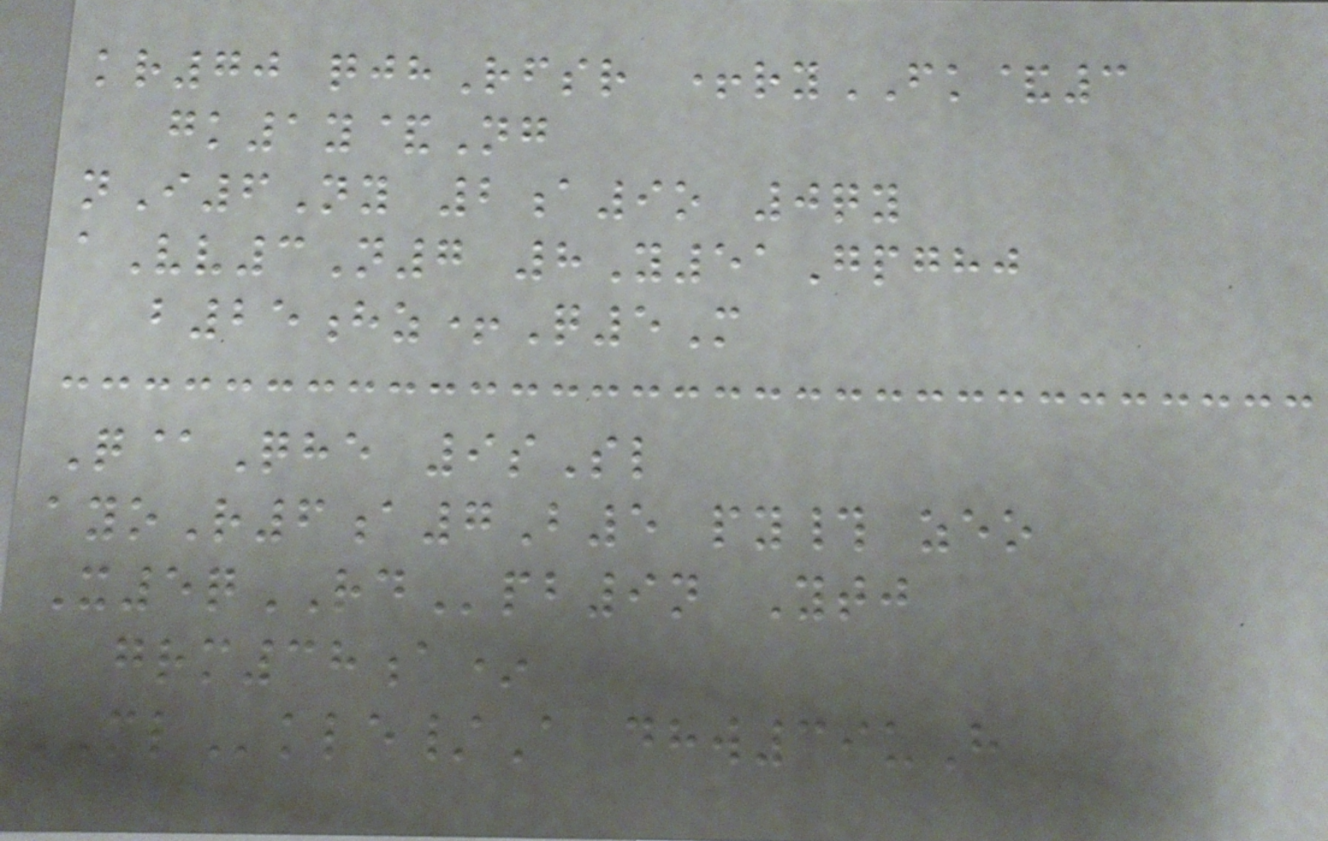kr70 qjhRfsr +ryFK&3
gk1y&Ng
nI6Ny 2a9o 0qy
aVv3N7 8Y51Gpghj
b25hz+Q5M
Q@Qhe 9sSl
ayoR6a7B5 py# zeo
X5qRDpb9n Ytj
grm38a*
MLkle/A dhw39uH
